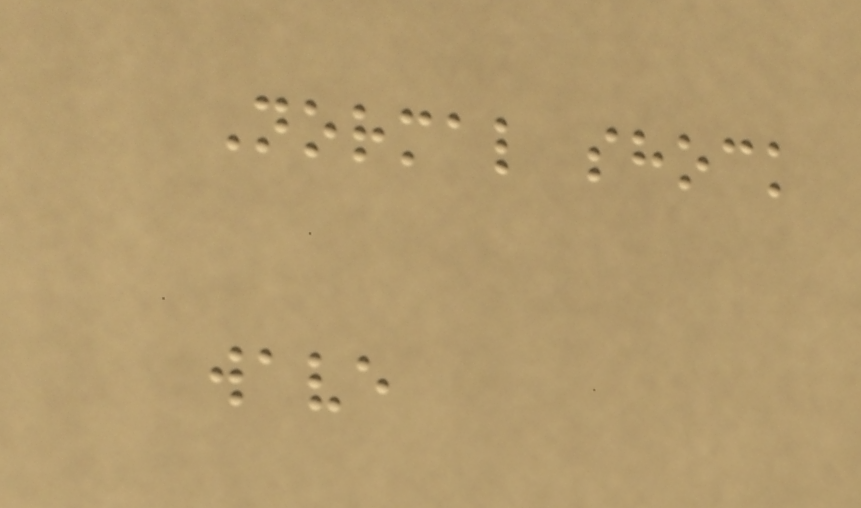Normal shock
wave
